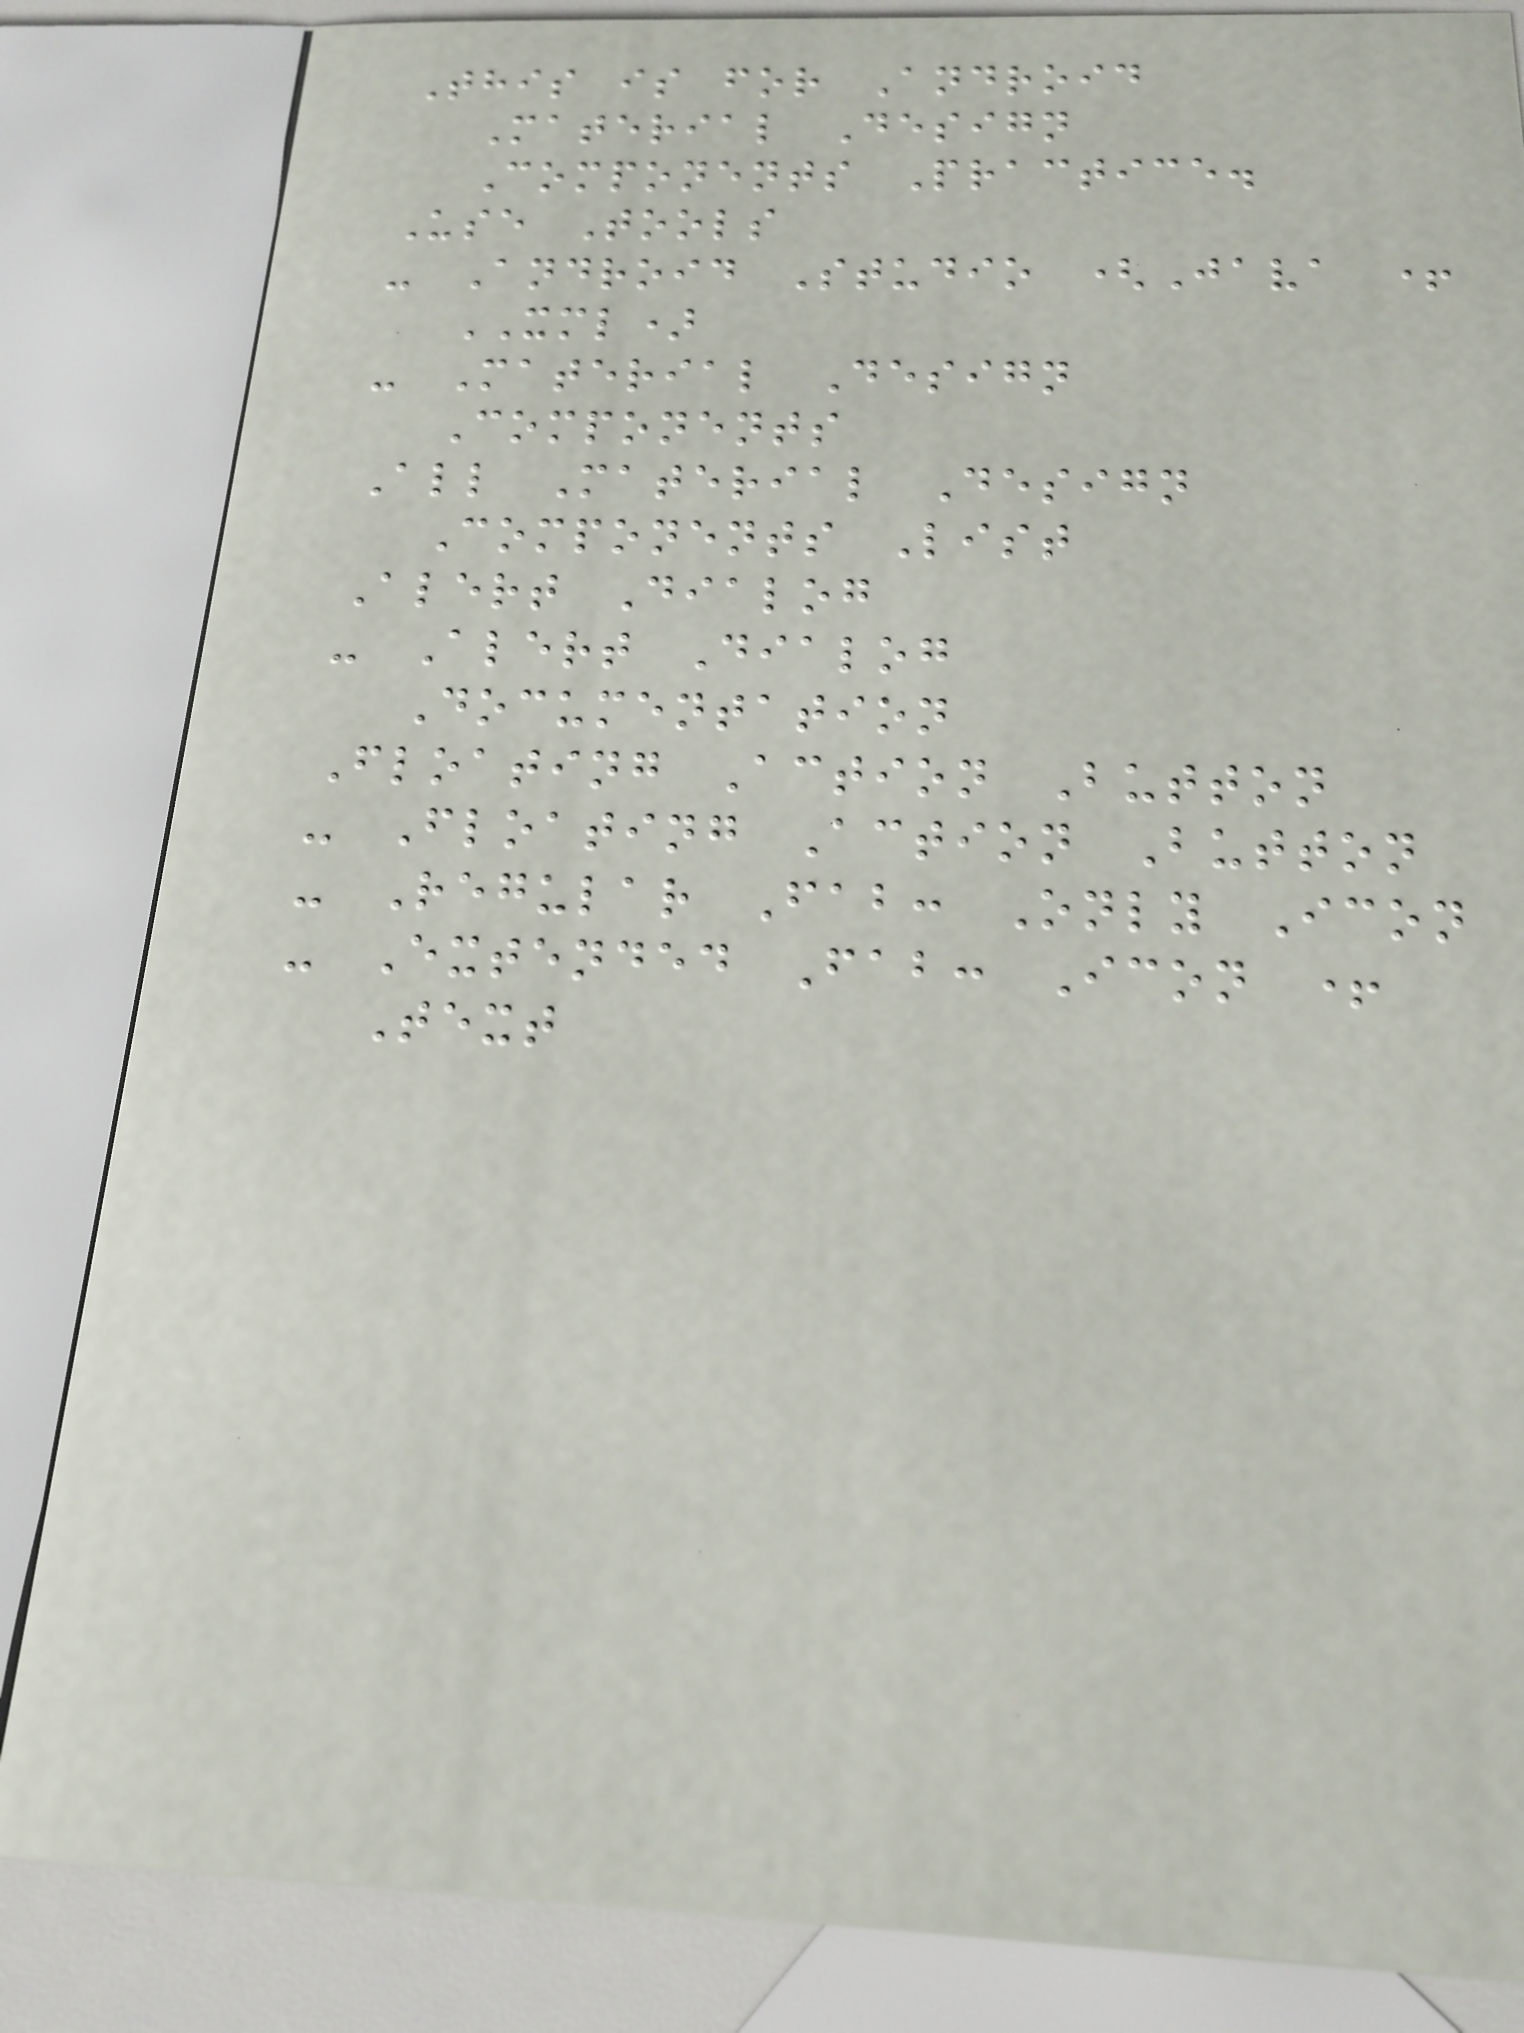This is for Android
Material Design
Components Practice.
Use Tools
- Android Studio (Java +
XML)
- Material Design
Components
All Material Design
Components List
Alert Dialog
- Alert Dialog
Documentation
Floating Action Button
- Floating Action Button
- Regular Fab: Only Icon
- Extended Fab: Icon +
Text
